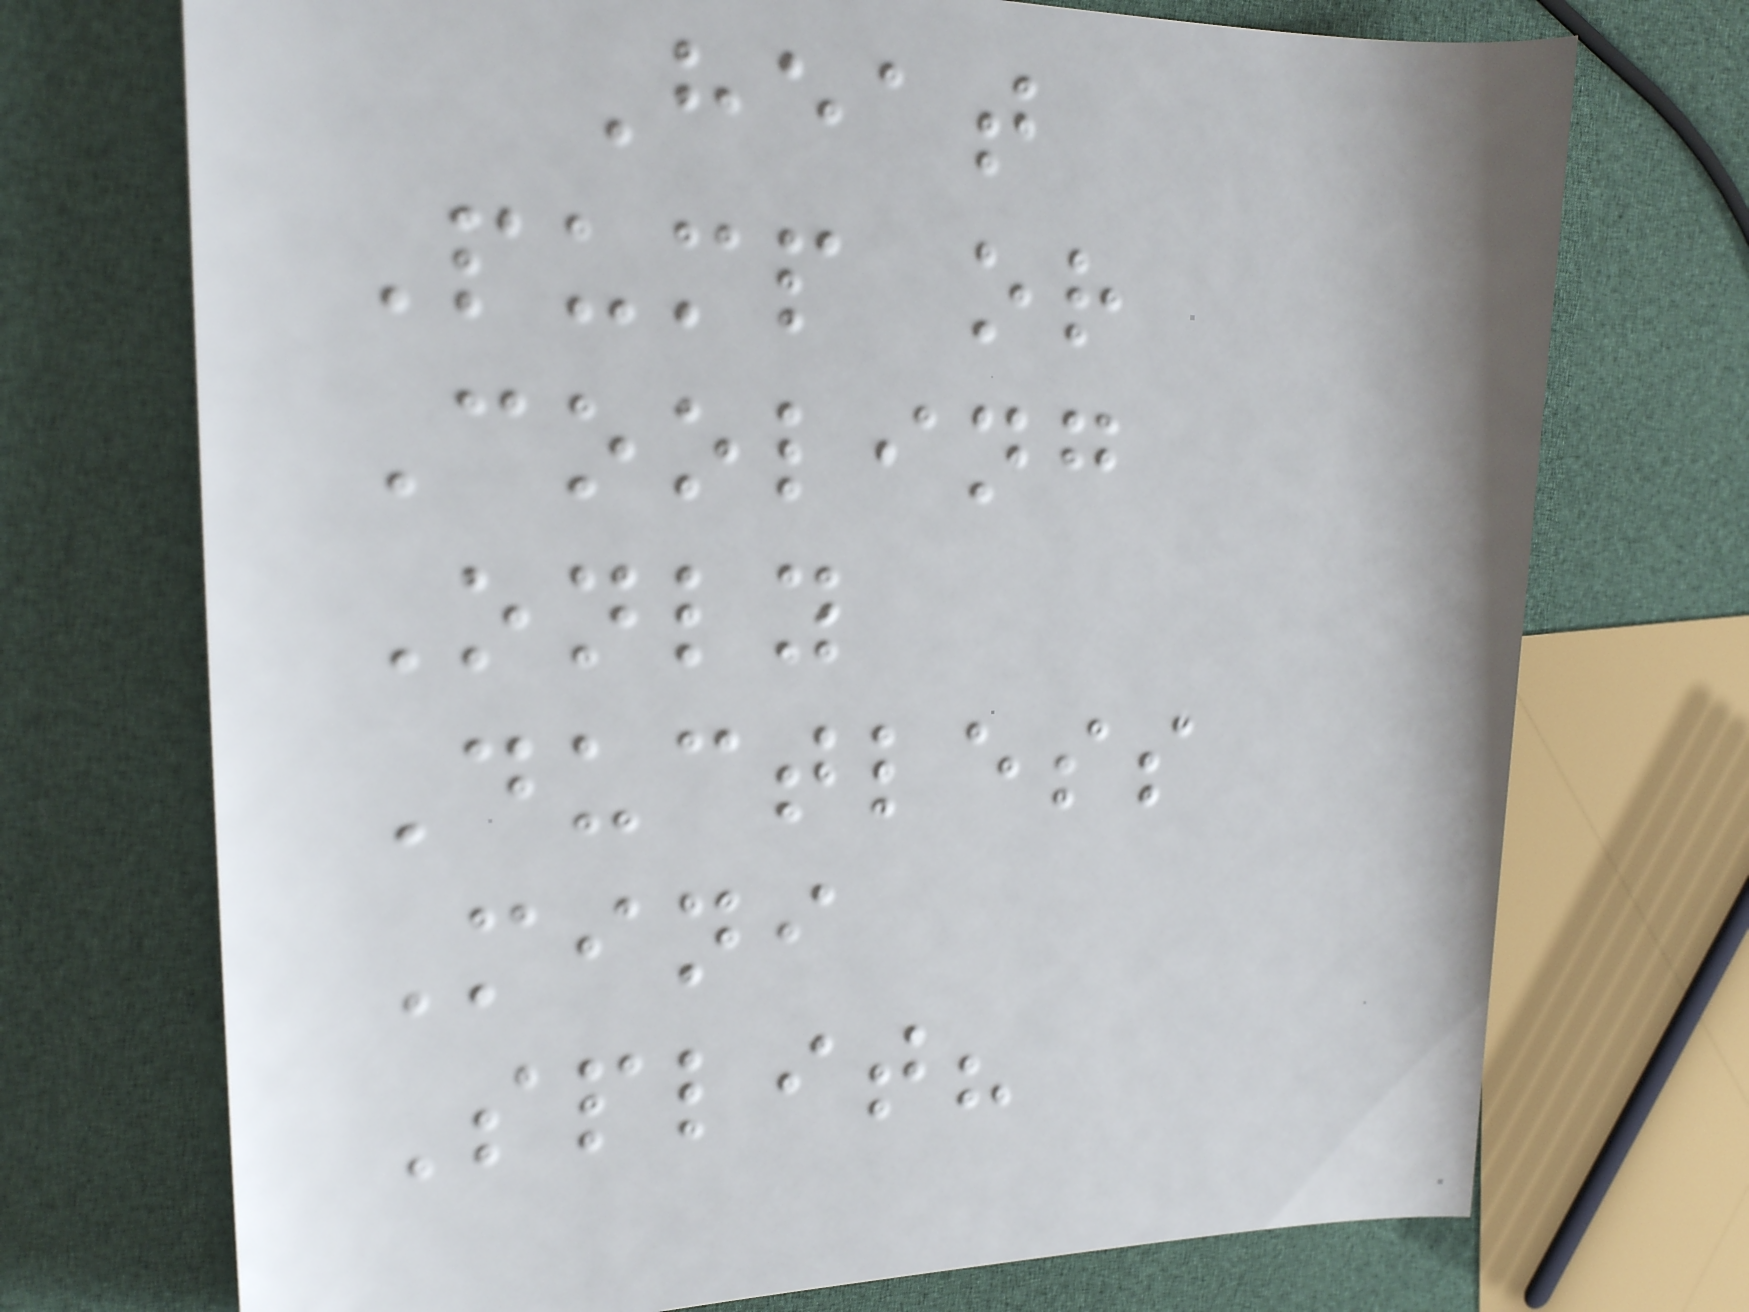Heat
Pump or
Cooling
Only
Ductless
Mini
Split?
